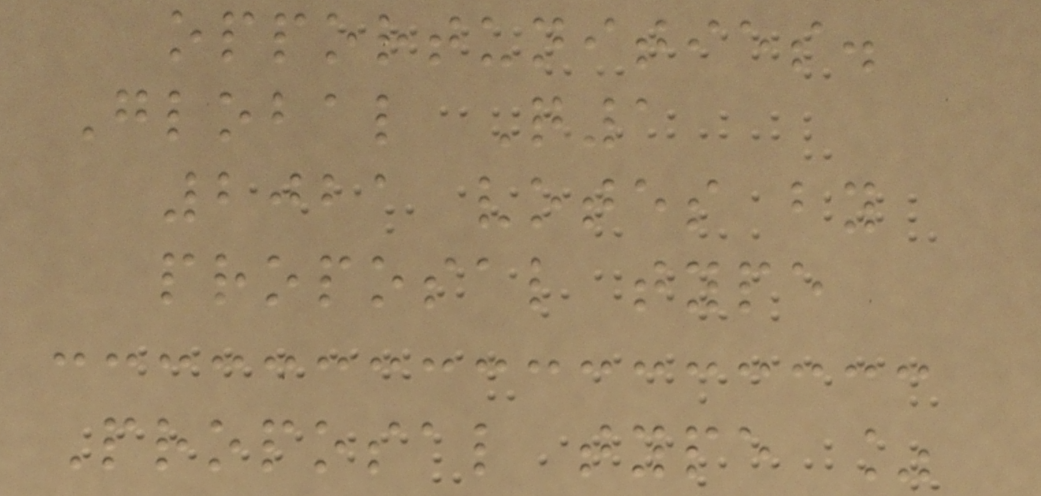opportunities.
Global Q1
2021 votes by
proposal type
Proposal type %
